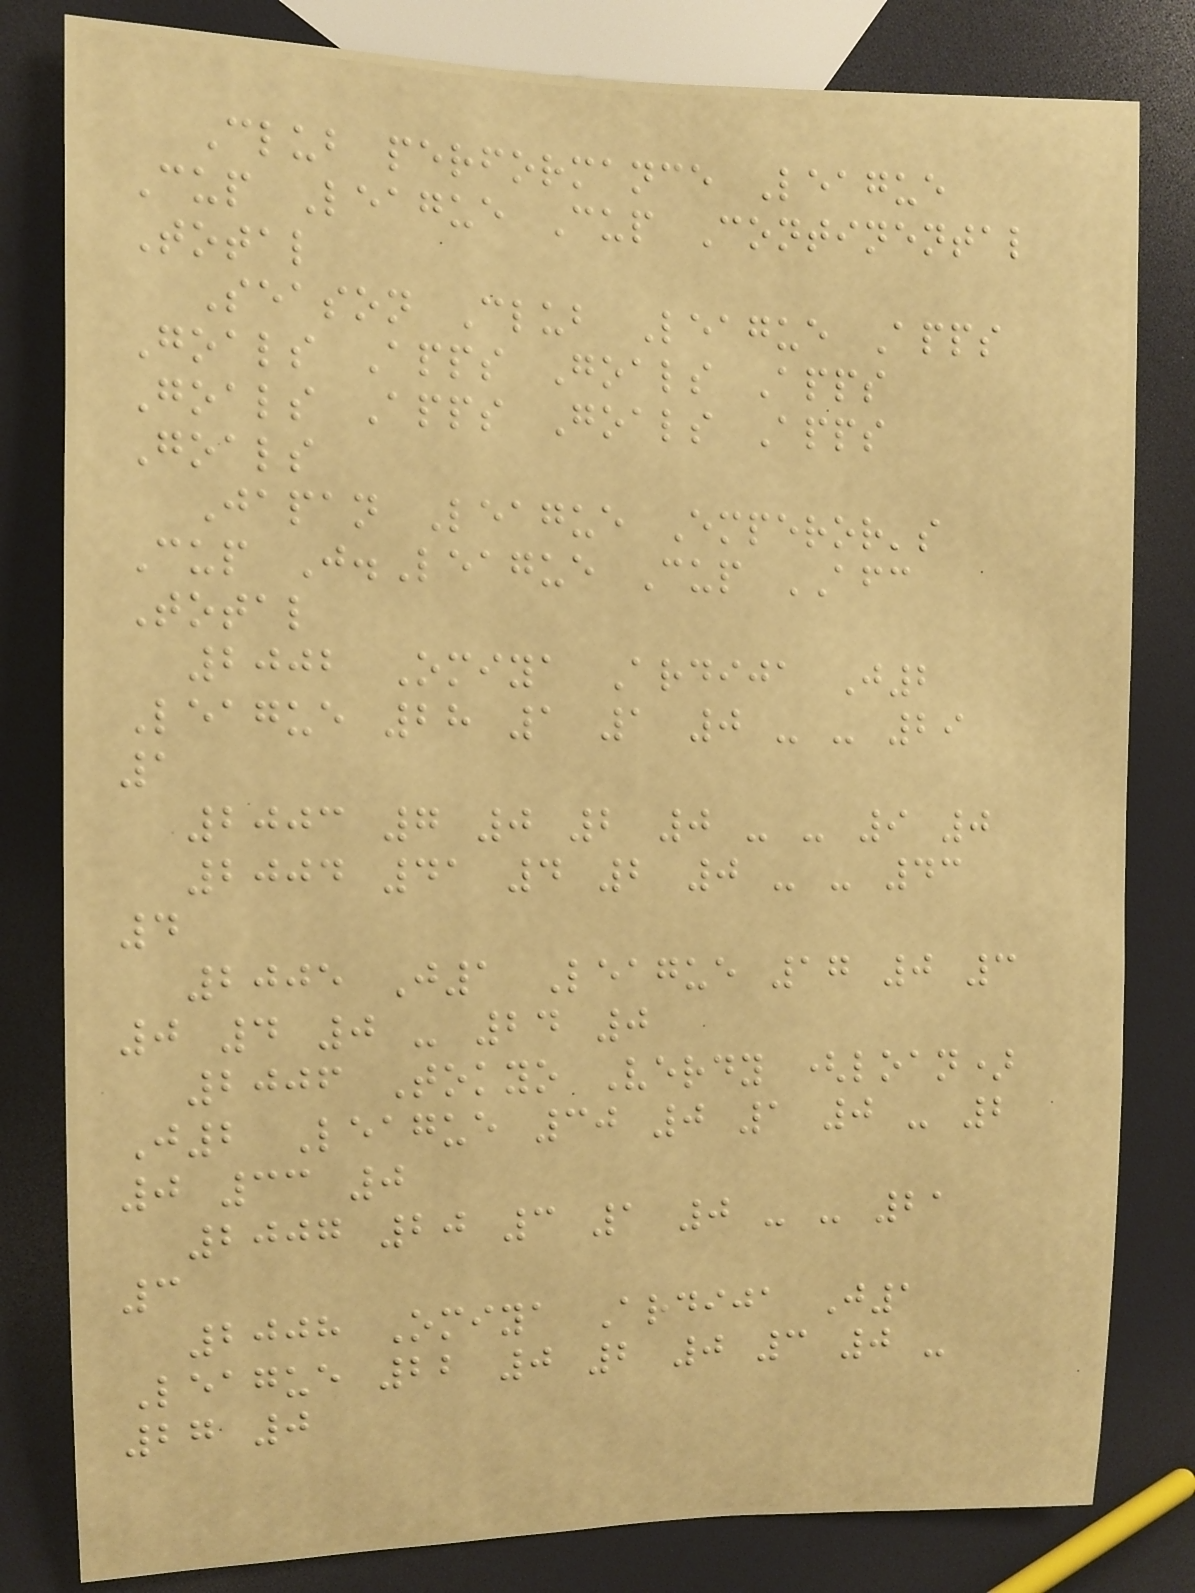Club performance League
Cup League Cup Continental
Total
Season Club League Apps
Goals Apps Goals Apps
Goals Apps Goals Apps
Goals
Japan League Emperor's
Cup J.League Cup AFC
Total
2002 Omiya Ardija J2
League 28 1 1 0 - - 29
1
2003 7 0 2 0 - - 9 0
2004 41 4 2 0 - - 43
4
2005 J1 League 17 0 3
0 4 0 - 24 0
2006 Tokyo Verdy (loan)
J2 League 30 0 1 0 - 2
0 33 0
2007 20 3 1 0 - - 21
3
2008 Omiya Ardija J1
League 22 0 2 0 3 0 -
27 0
